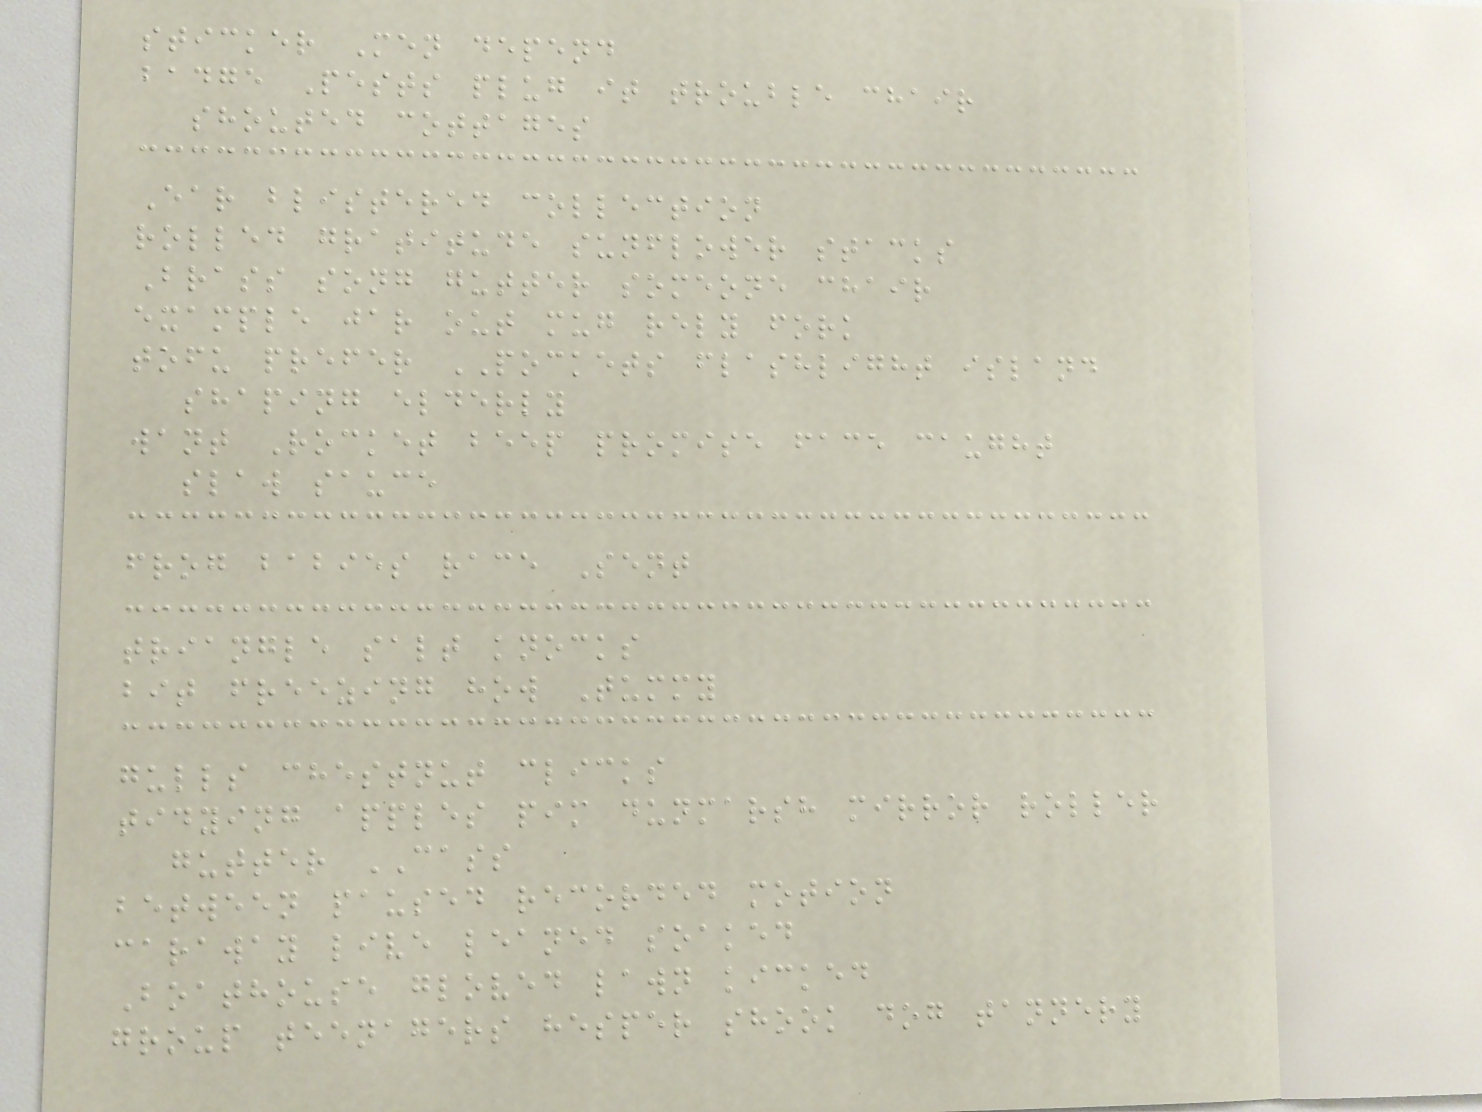sticker Men depend
badge Pests plug it trouble chair
shouted cottages
Ear blistered collection
rolled gratitude sunflower stacks
Brass song gutter someone chair
example jar out mug rely fork
tofu prefer POCKETS flashlight island
shaping elderly
want Rocket beep promise face caught
slaw sauce
frog babies race Sent
triangle salt knocks
bit freezing how Tummy
gulls chestnut clicks
tidying apples pim dunmarsh mirror roller
gutter CASS
between paused recorded motion
caraway live leaned soaked
Boathouse gloved lawn kicked
group teenagers hesper shook dog tannery
